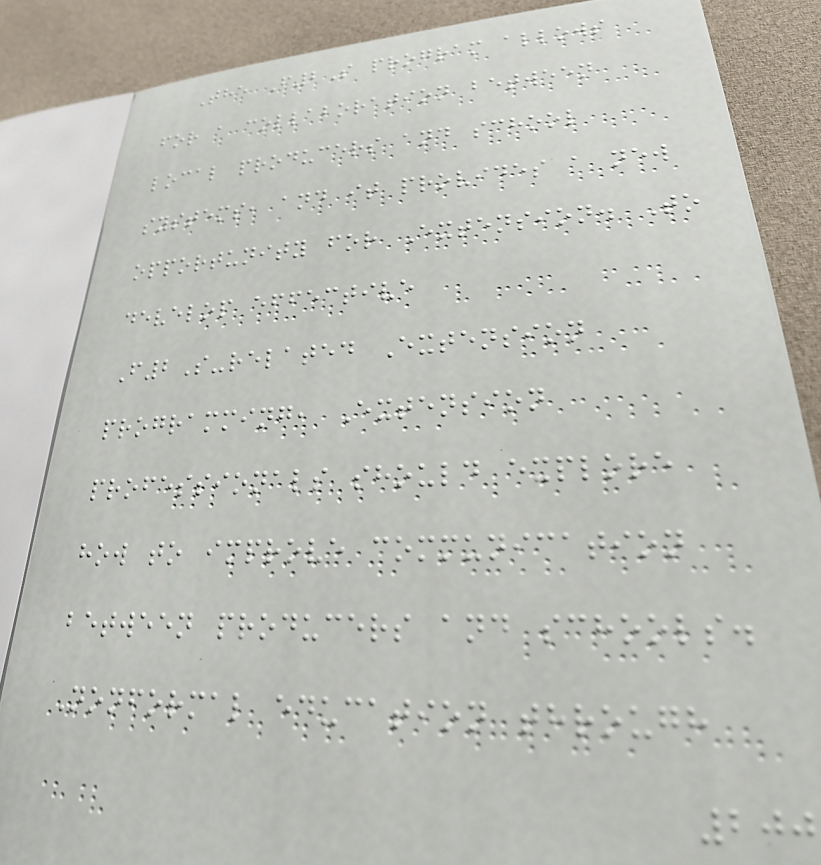The F2S program allows
for a collaboration between
local producers and school
systems, and it provides a new
opportunity for Extension. To
develop effective
F2S-related Extension
programming, Extension
professionals should explore
how to improve communication
between producers and schools.
Nonformal education through
200
